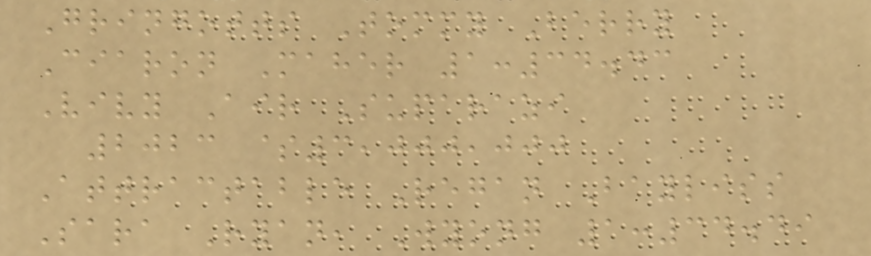Gringotts Tommy Berry
Ciaron Maher 1:34.43
Vivy Air Suparazi
2023 $3,000,000
Attractable Regan Bayliss
Sara Ryan, Wyong 1:34.49
